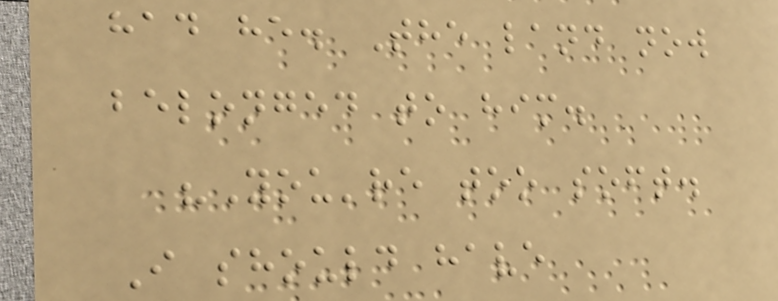had he. The land now
belonged to him.
"You're too soft.
I should have
